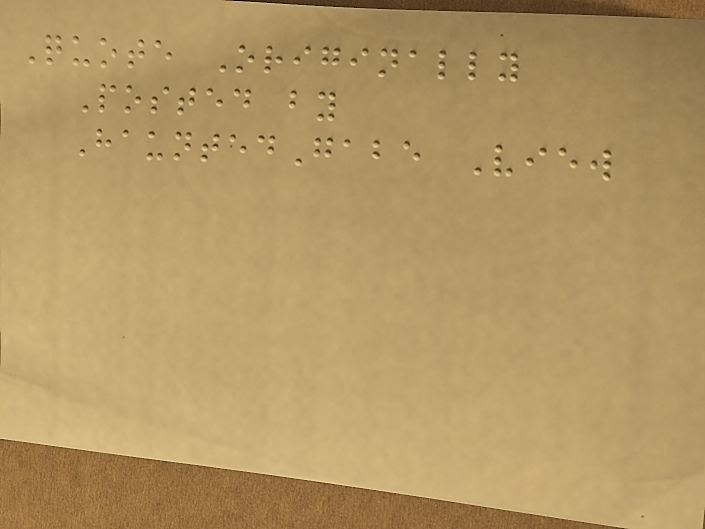Quote Originally
Posted by
HauntedGabe View
